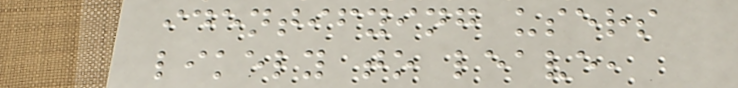identifying users
likely to leave,
